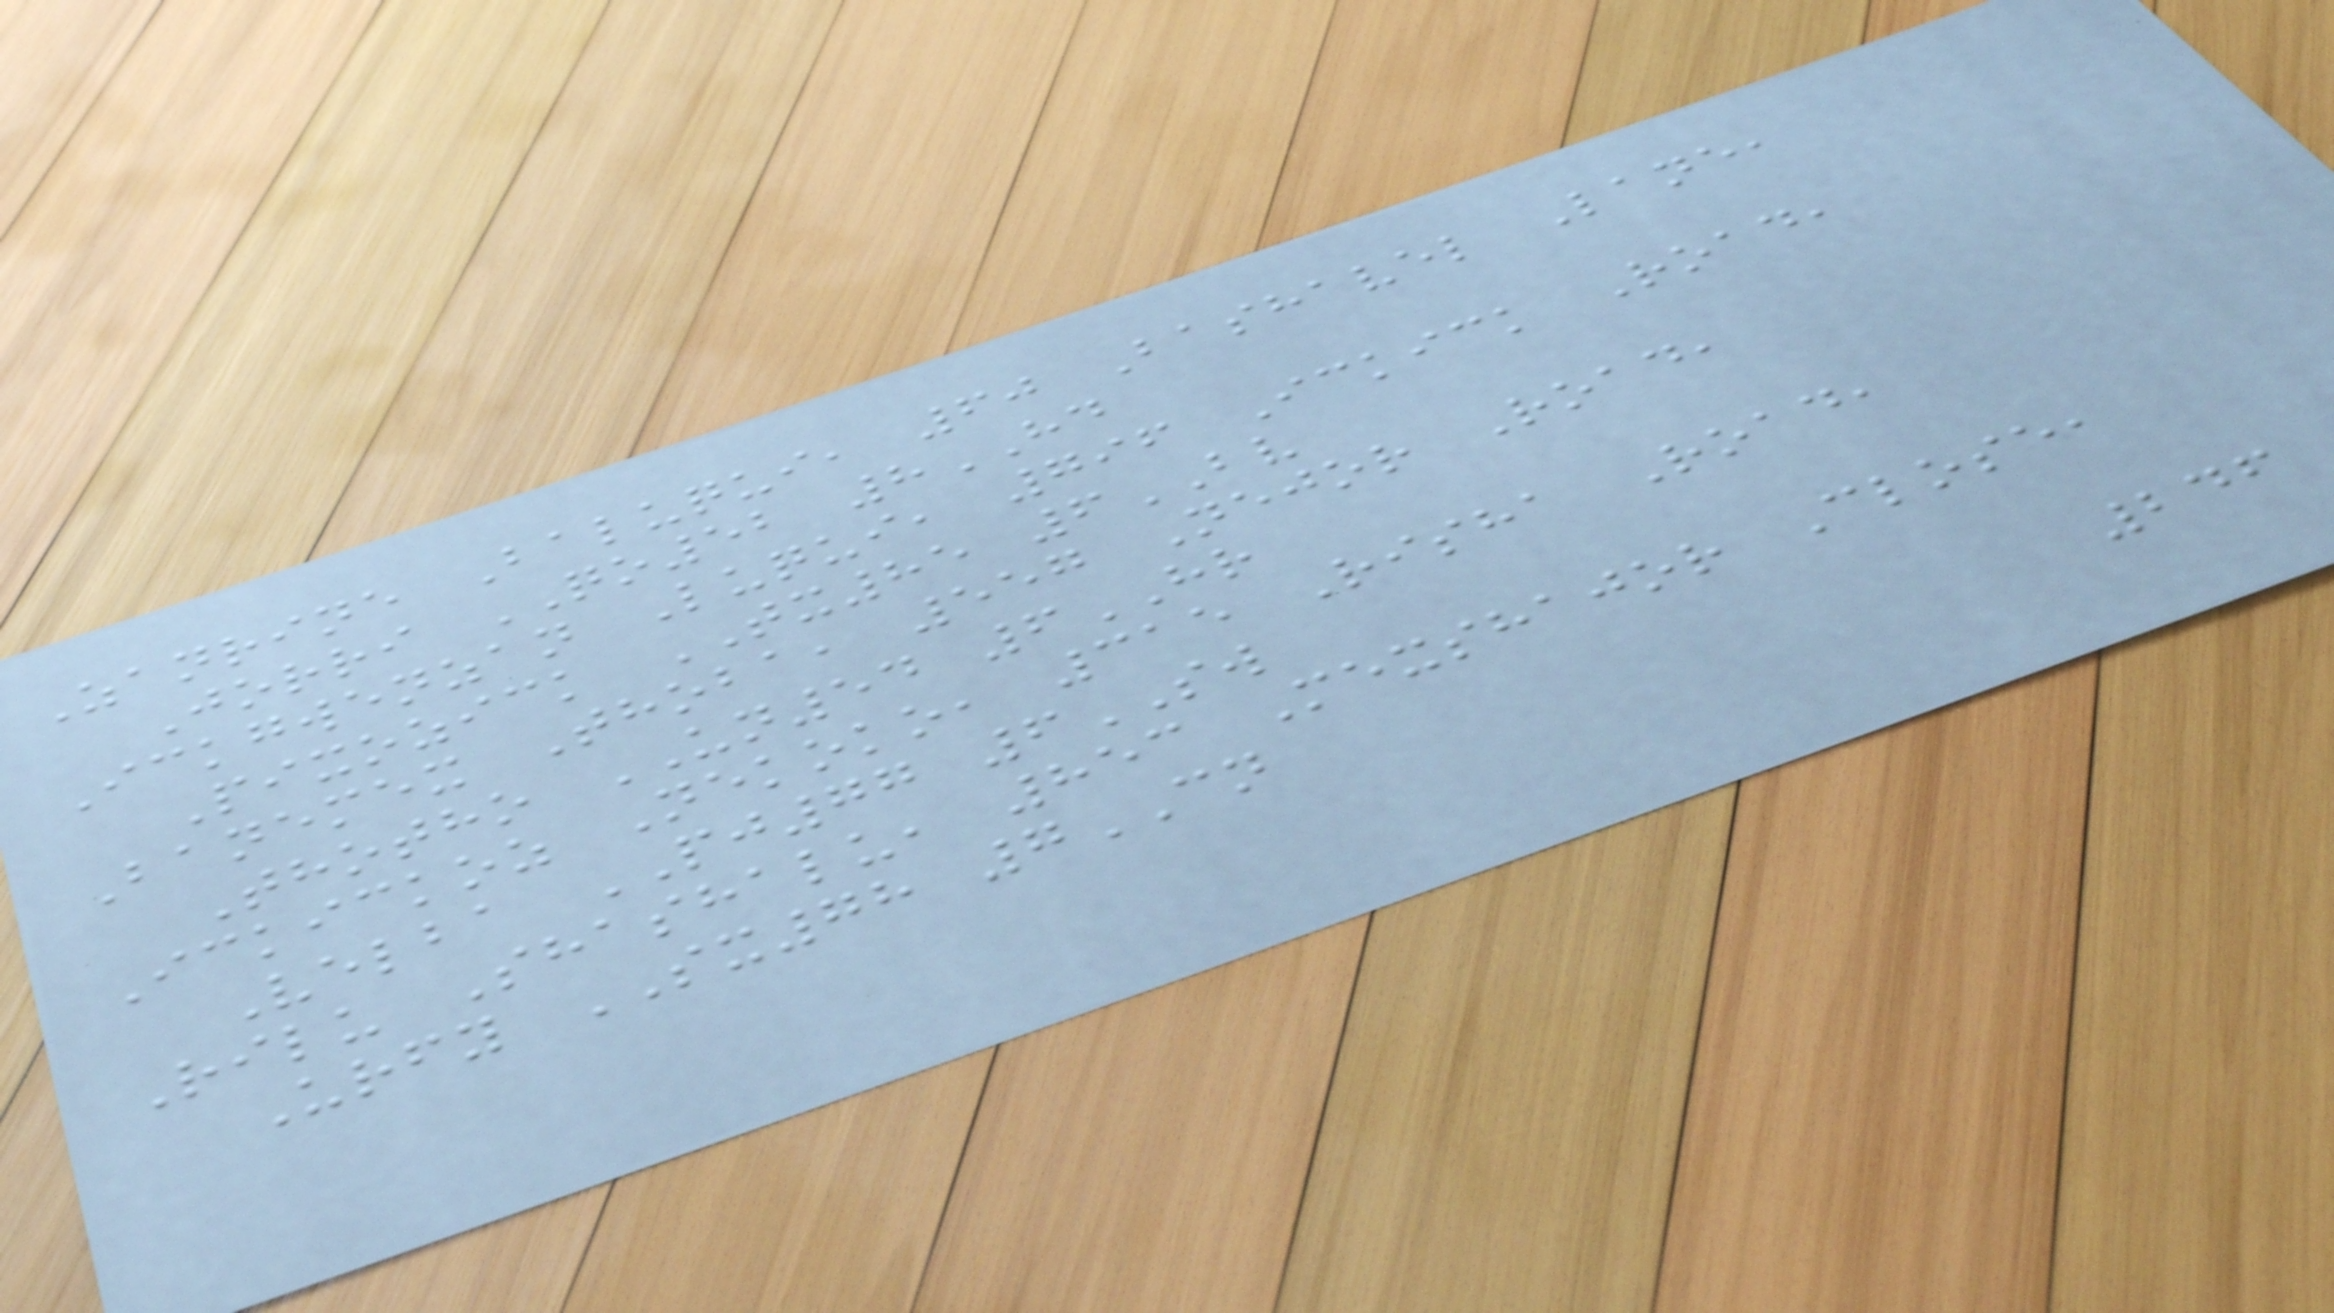Zanrine Baluqui, 60 Bashavel Lane,
Jorri QO52 8HD
Ickgwenzan Luqui, 796 Ickick Road,
Pixozick TX85 6BV
Banemex Thoba, 557 Nejor Road,
Thotho UN54 6HR
Ickickoz Nekoko, 315 Risha Road,
Velba PJ77 6SW
Rilu Shashalu, 853 Mexshajor Close,
Urfy SX78 7CN
246
